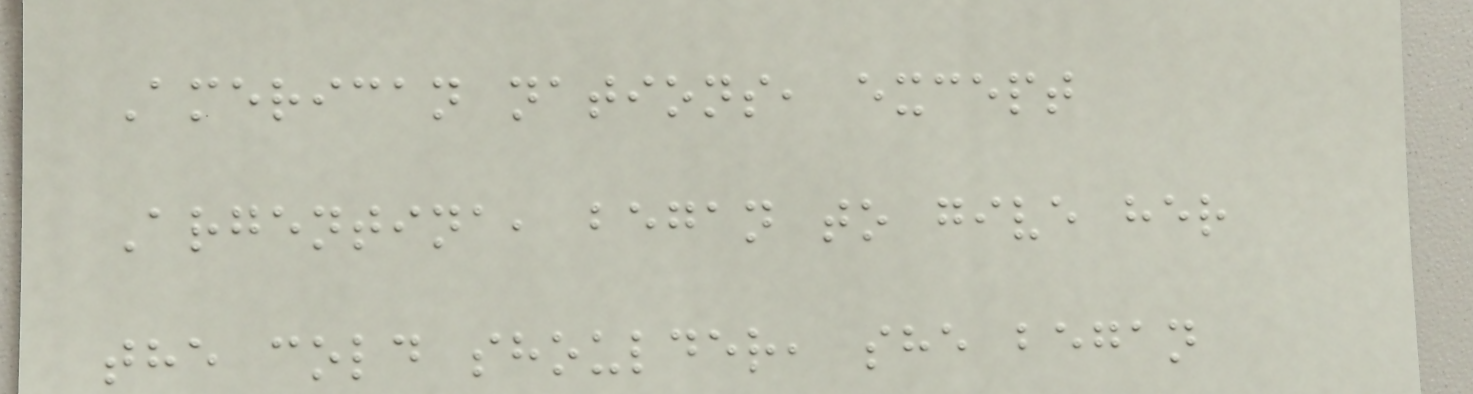American nations, except
Argentina, began to give her
the cold shoulder, she began
